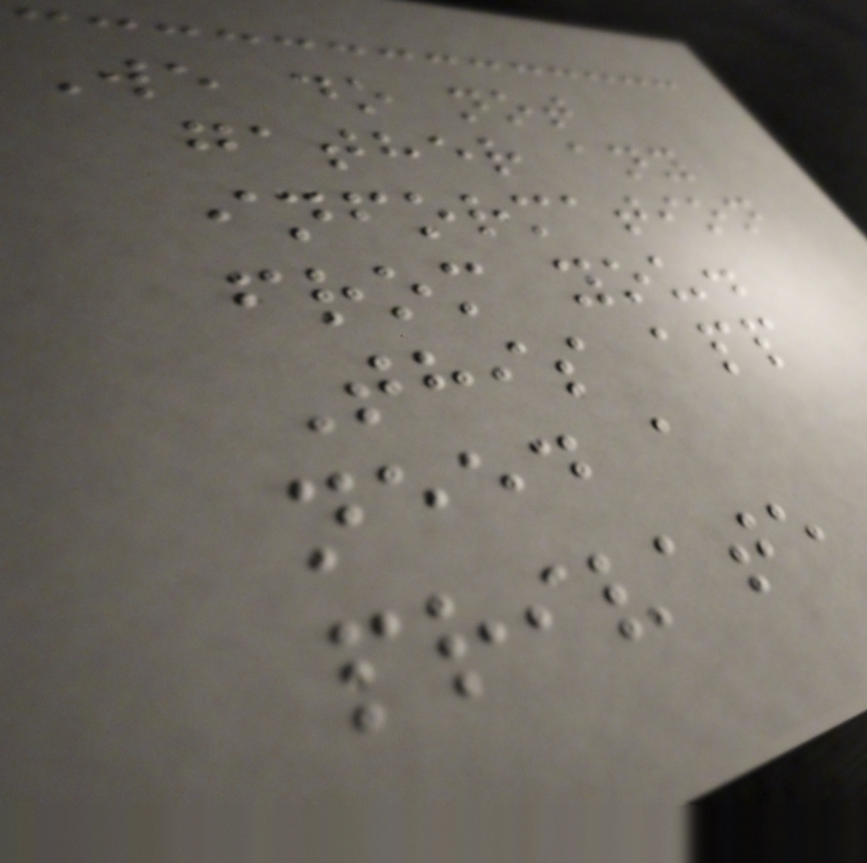We do not
gather any
information
from you.
This app
need a
private
